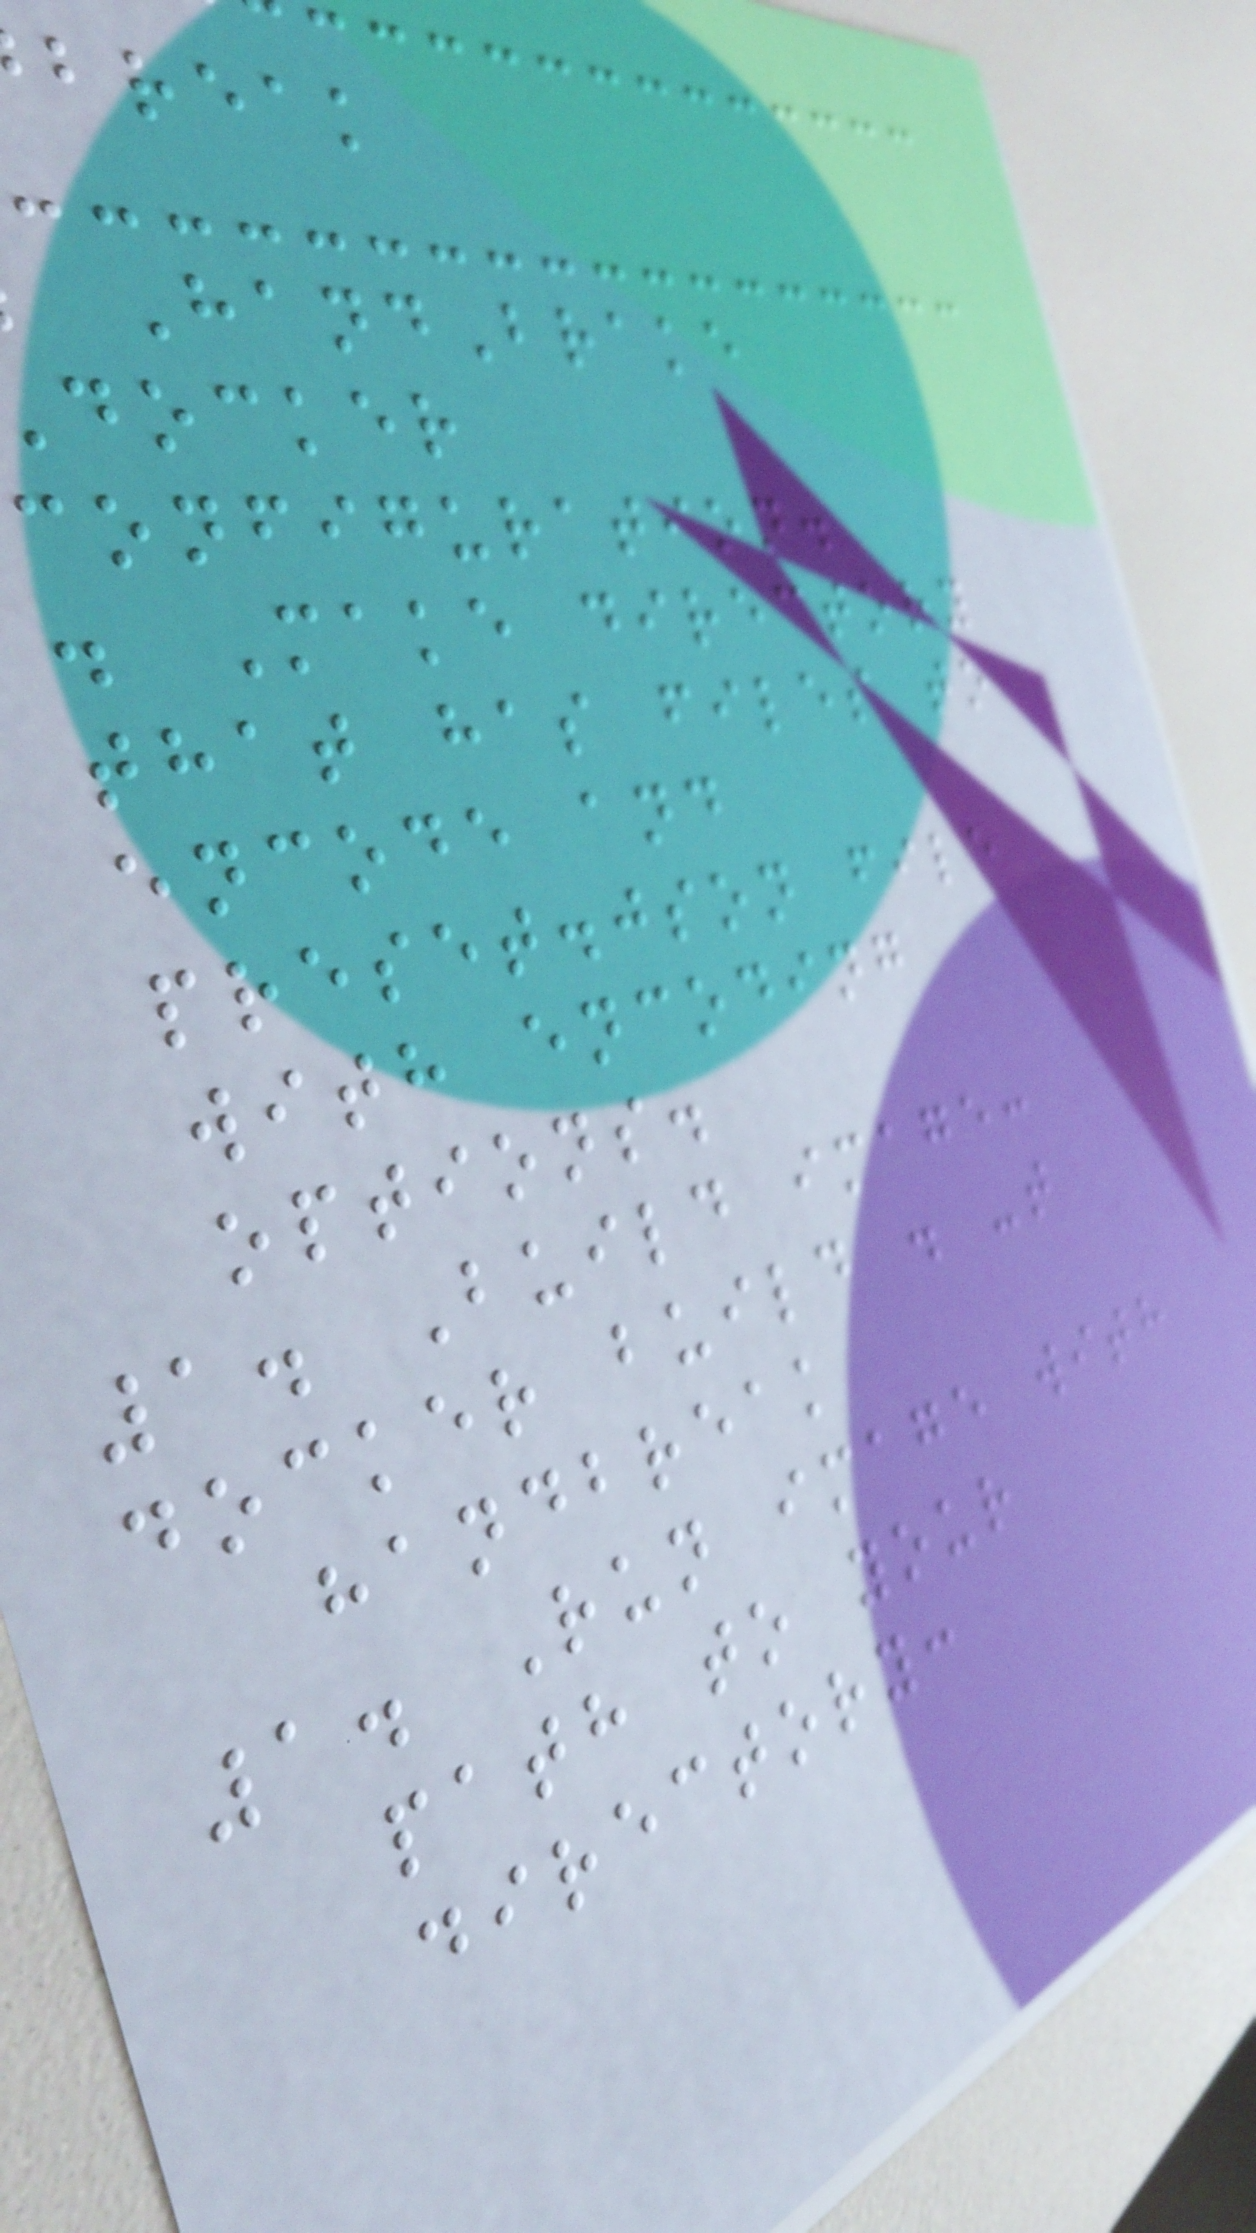break
HandBrake
docker
configuration.
. Make directory
that has files to
encode and
preset.json file
with encoding
options.
1. Build image:
docker build . -t
handbreak
1. Run image with
path to your
directory:
